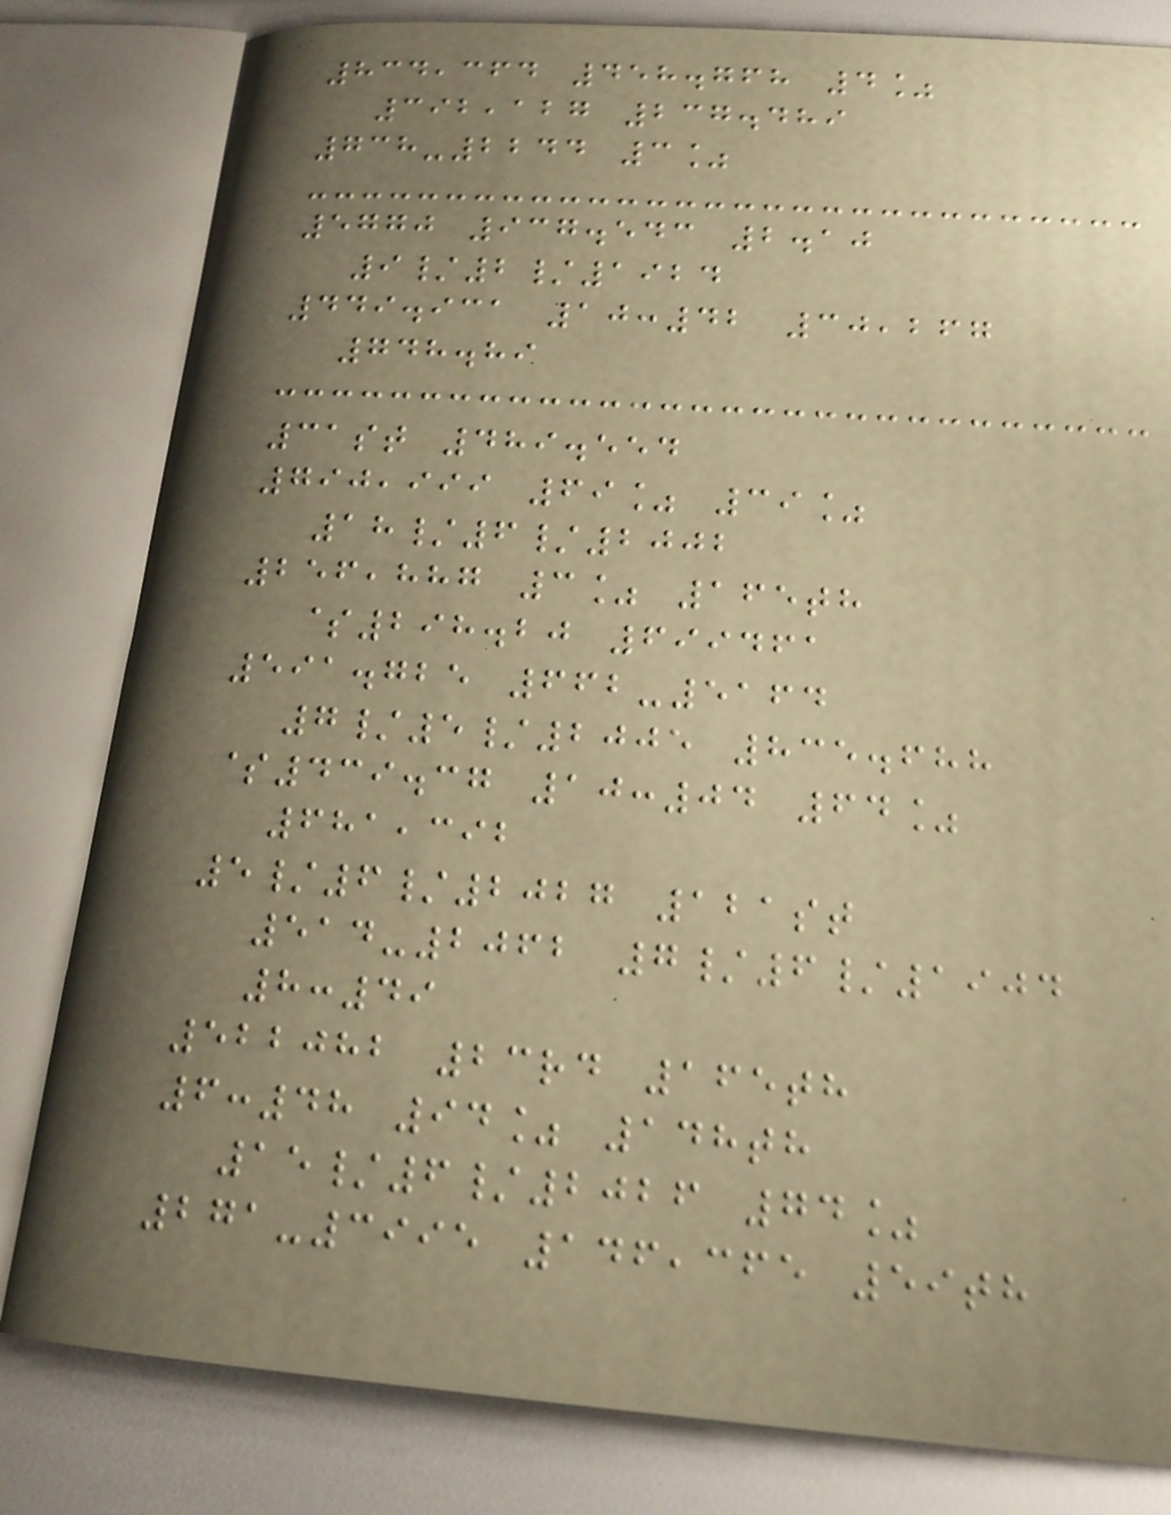834,364 458.768 4%
392,127 237.489
738-2244 3%
5770 937.543 2.10
9/2/1924
449.931 10:42 30,267
748.89
31st 489.554
790,999 69% 39%
18/6/2002
256,887 3% 165th
$298.20 699461
591.725 662-5164
7/5/2005 835.688
$439.37 10:04 64%
681,392
5/6/2027 121st
514-2062 7/6/1904
8:49
522082 23rd 165th
6:48 94% 148th
15/6/2026 74%
271-3995 146,365 59th
